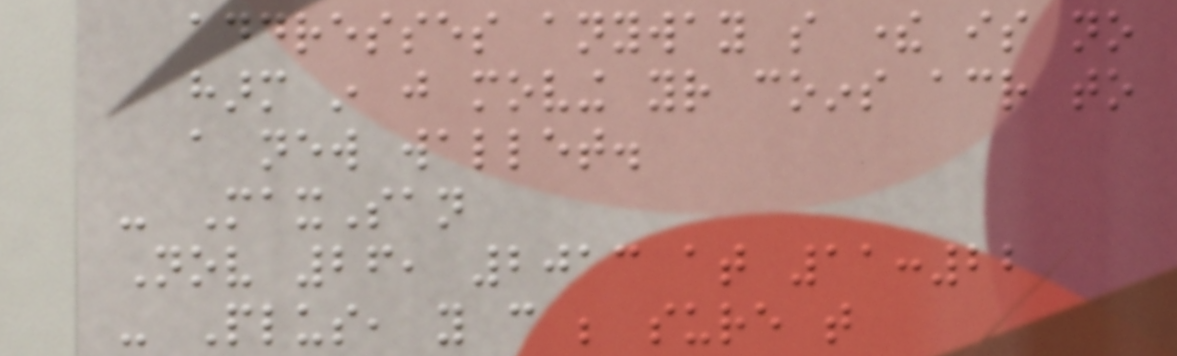addresses anyway so there is no
harm in just moving your coins across to
a new wallet.
- MaxSan
Nov 26, 2013 at 11:22
- Plus, you can be sure that
